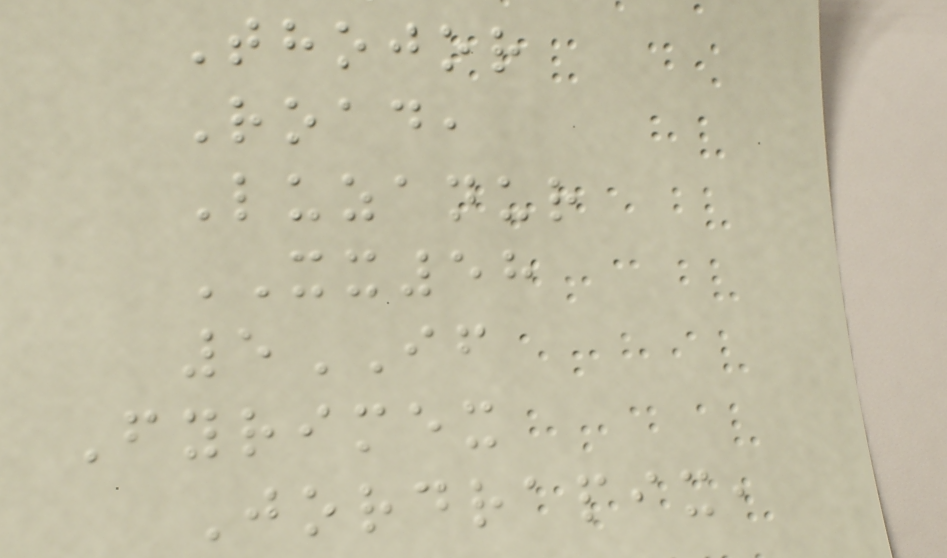Thojor
Road,
Luzanur
XX58
5IF
Fyrimex
Jordrapix,
